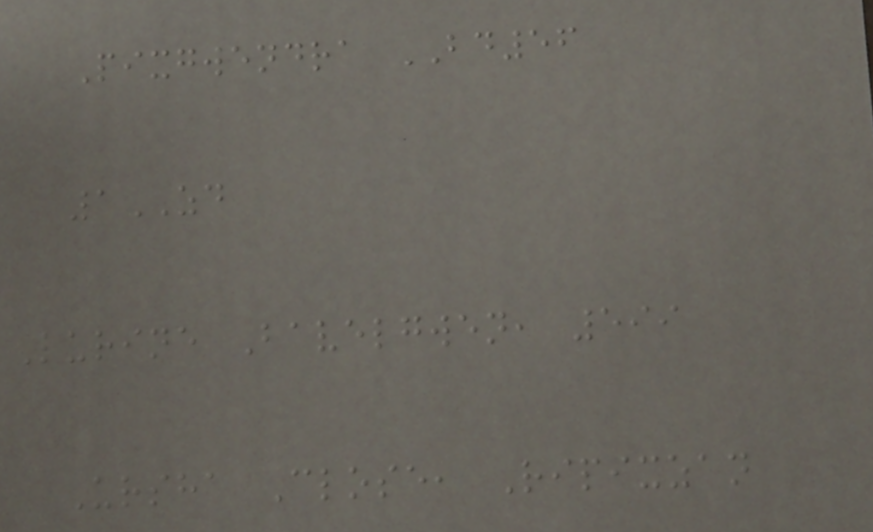Pixgwendra BD56
1ZD
Lurine Bavelgwen, 599
Ursha Close, Ripixzan
